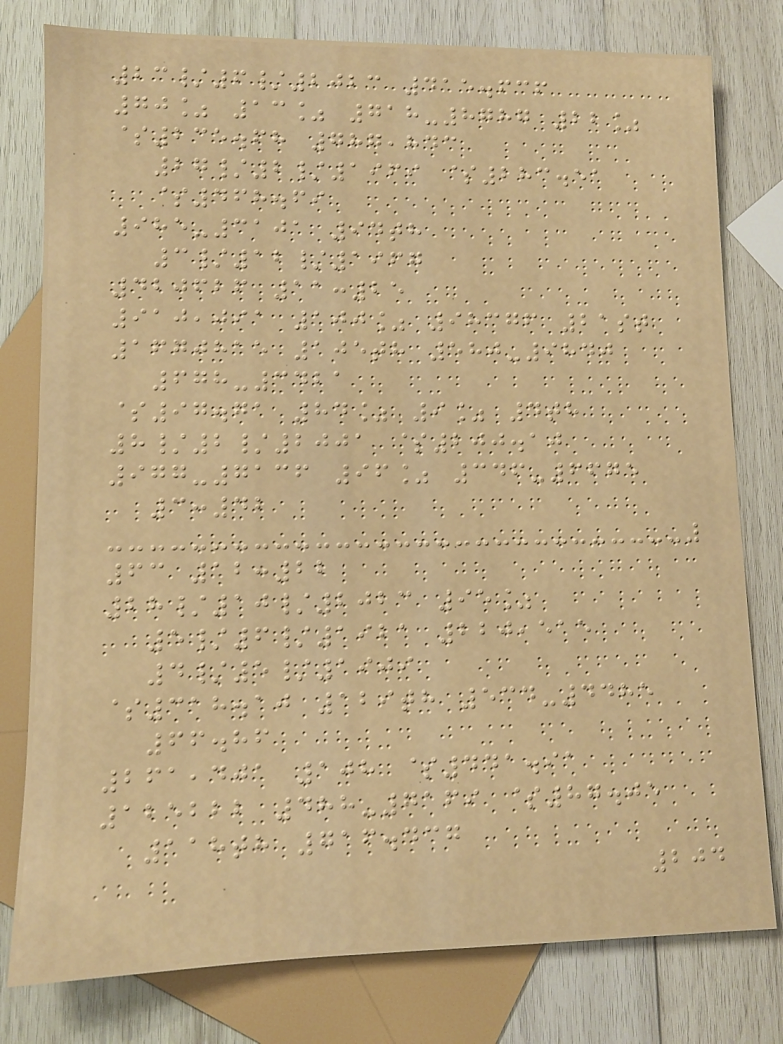23/6/2023 415.636
70% 13% 718-8787 22%
$235.68 787,843
27/2/1969 $283.51
$468.69
985-3101 94th
3/12/1967
420626 11:25
910,091 100% 98376 21st
1670815 105th 580-9840
678-3421
$97.71 84% 9% 4th
8/2/2001 $200.10
977-7136 96% 346-6675
3:42
63 12:22
28/10/2023 95%
5/6/1921 220,515
4/5/1909
$318.10 129th 534-4485
66.86
261,401 108 $441.91
125222 488-7169 $87.05
118th 716.437
204
